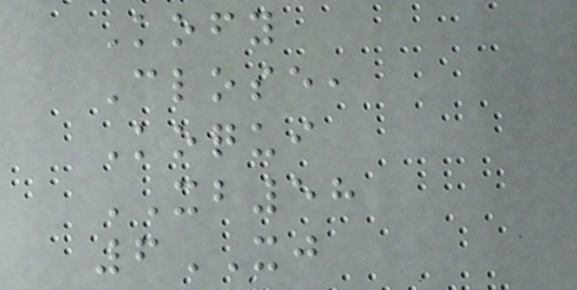Kofy
Close,
Koqui
XB58
6XJ
